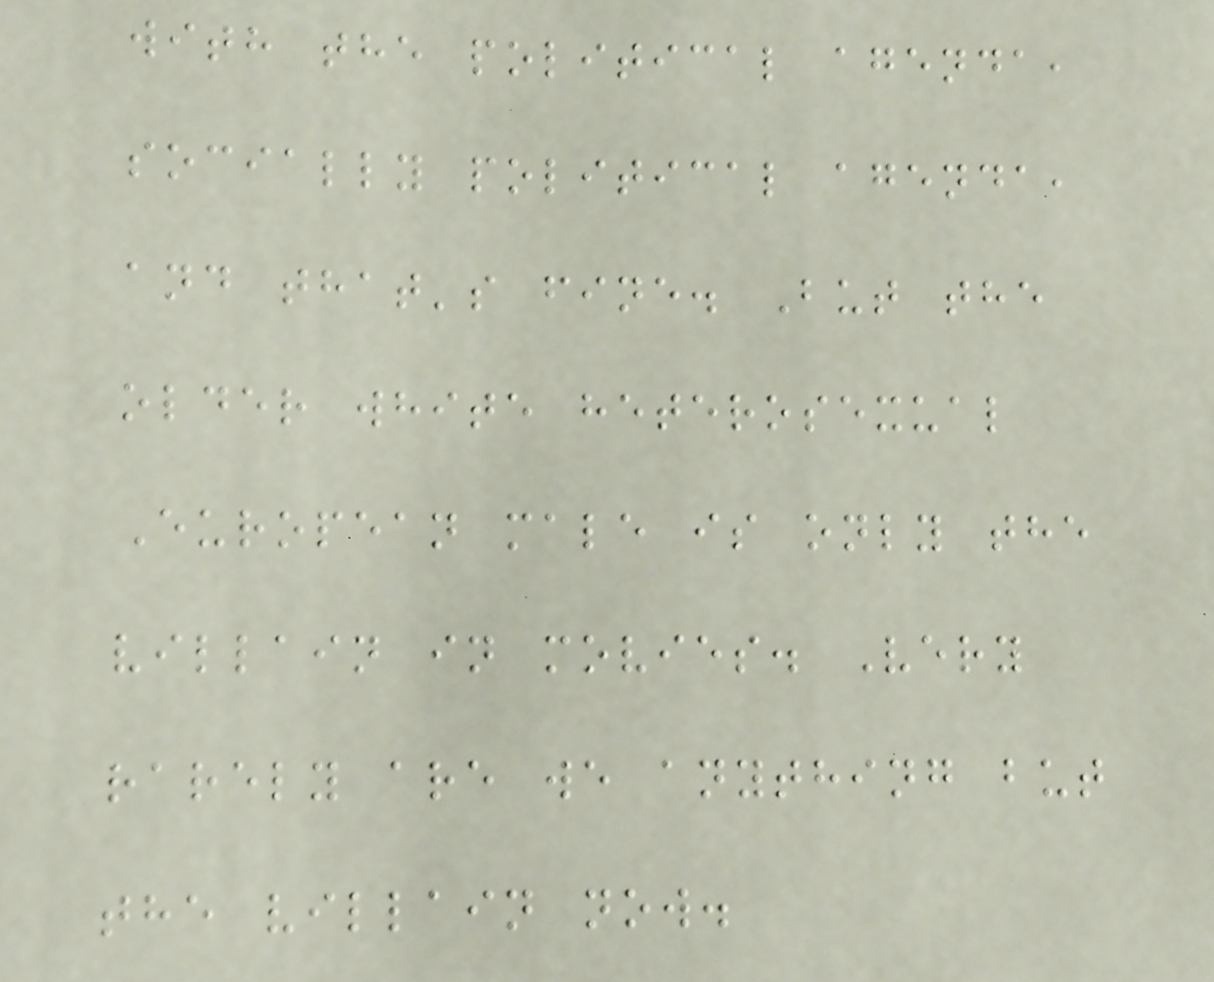with the political agenda,
socially political agenda,
and that's fine. But the
older white heterosexual
European male is only the
villain in movies. Very
rarely are we anything but
the villain now.
